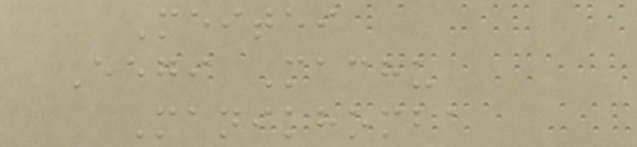Meitei
Eegi Machu
Manikhomba
